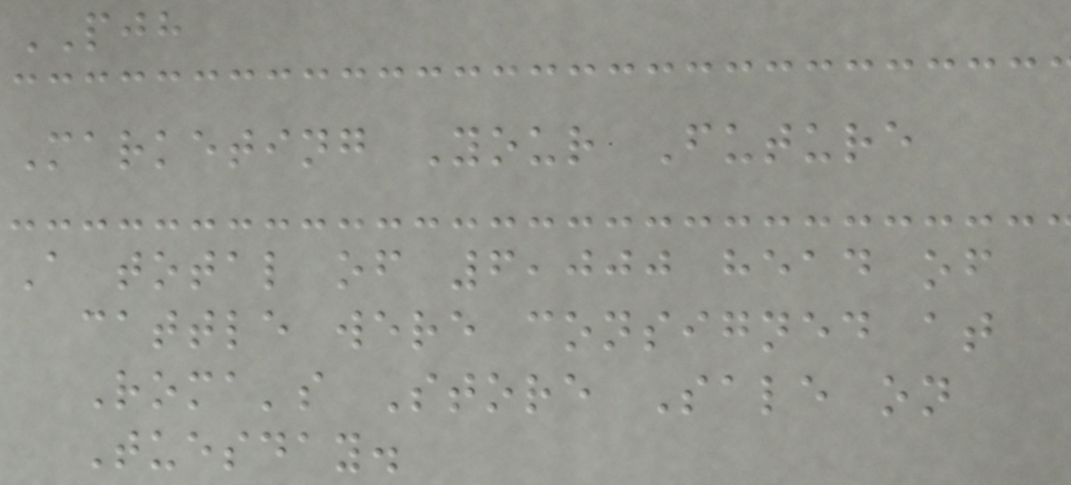PJH
Marketing Your Future
A total of 6,000 head of
cattle were consigned at
Roma's Store Sale on
Tuesday.
